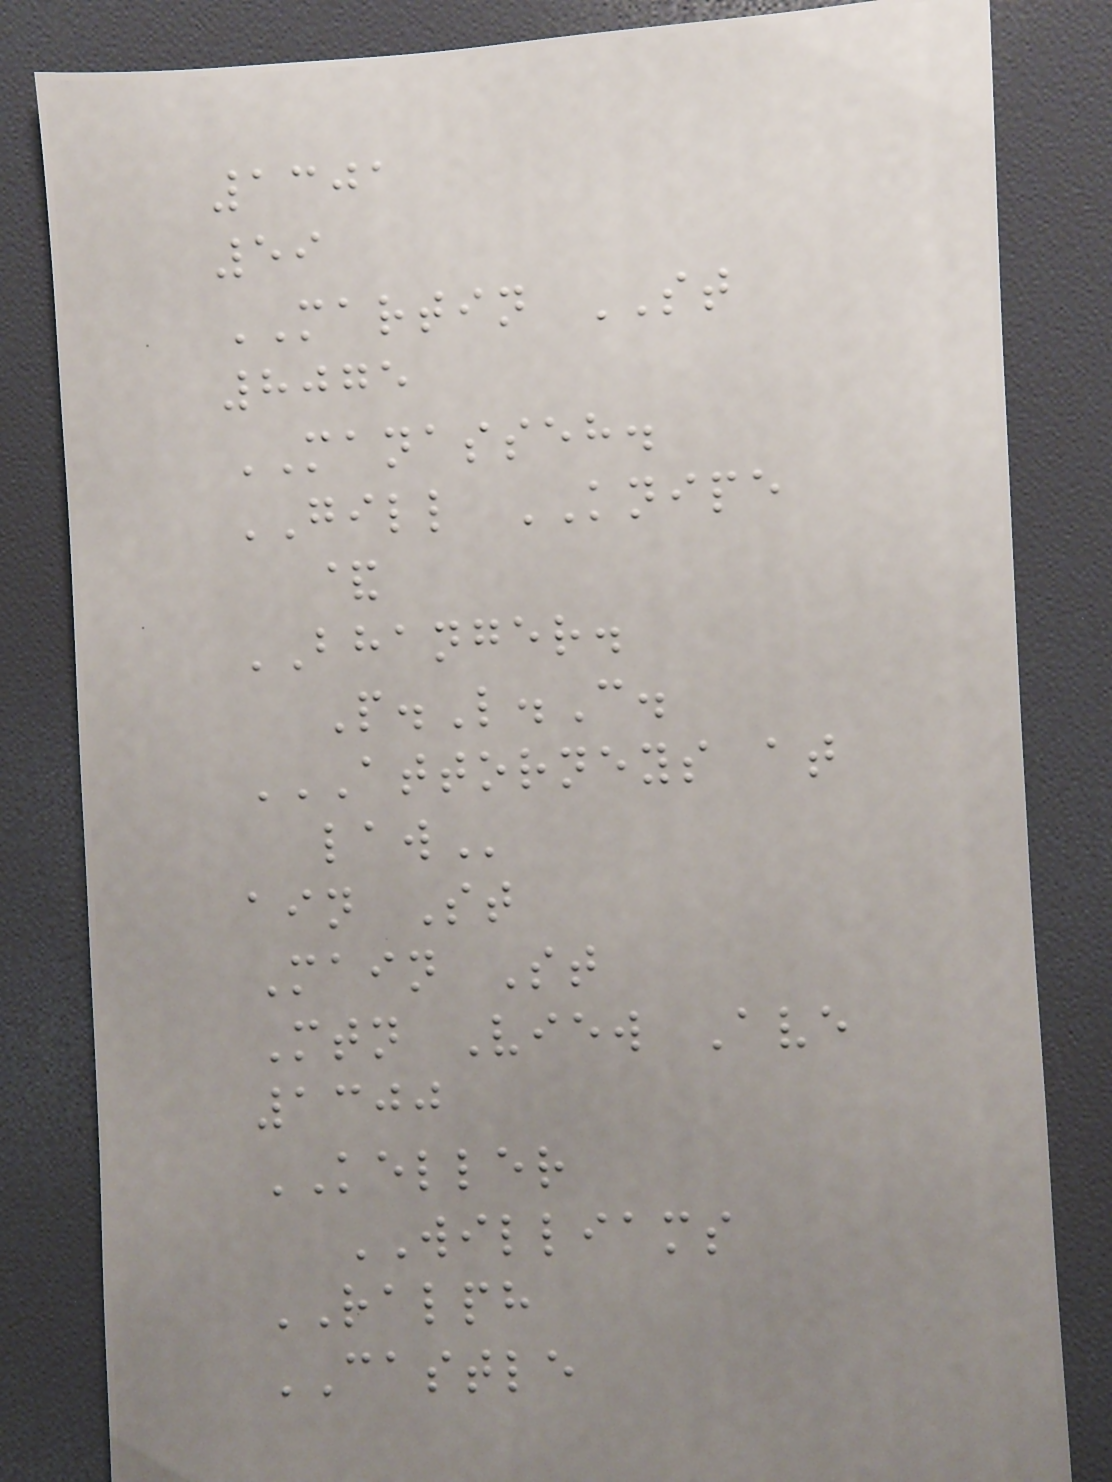1301
59
MARTIN ST
8075
MANASSEH.
GILL KNIPE
&
BHANGER.
P.L.C.
ATTORNEYS AT
LAW
ain St
Main St
Mtn View Ave
1300
KELLER
WILLIAMS
RALPH
CASTLE
